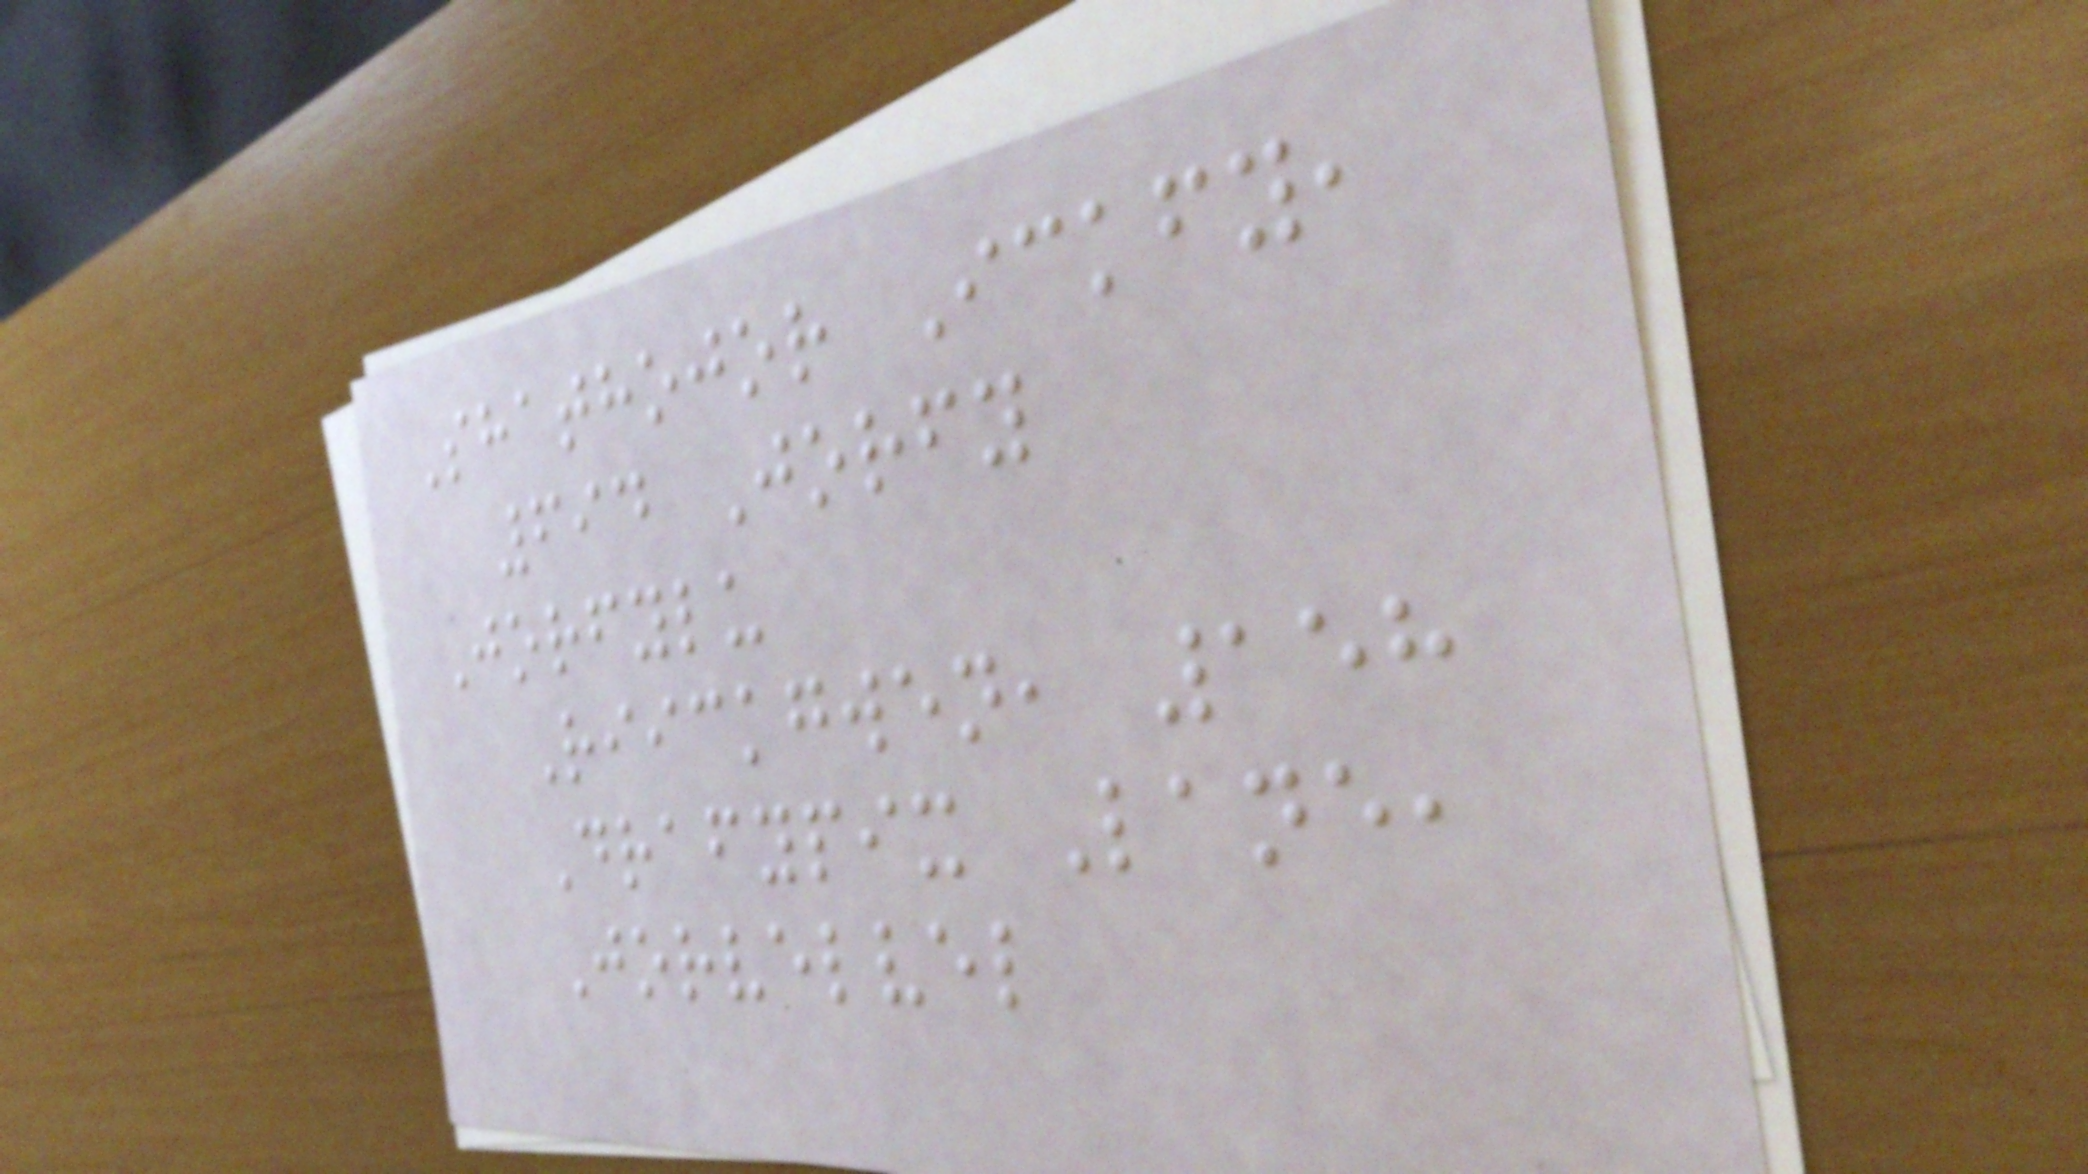Shathojor Ickfy,
694 Jorfy
Jorfylu
Riickgwen, 158
Drafypix Lane,
Jorvelvel
